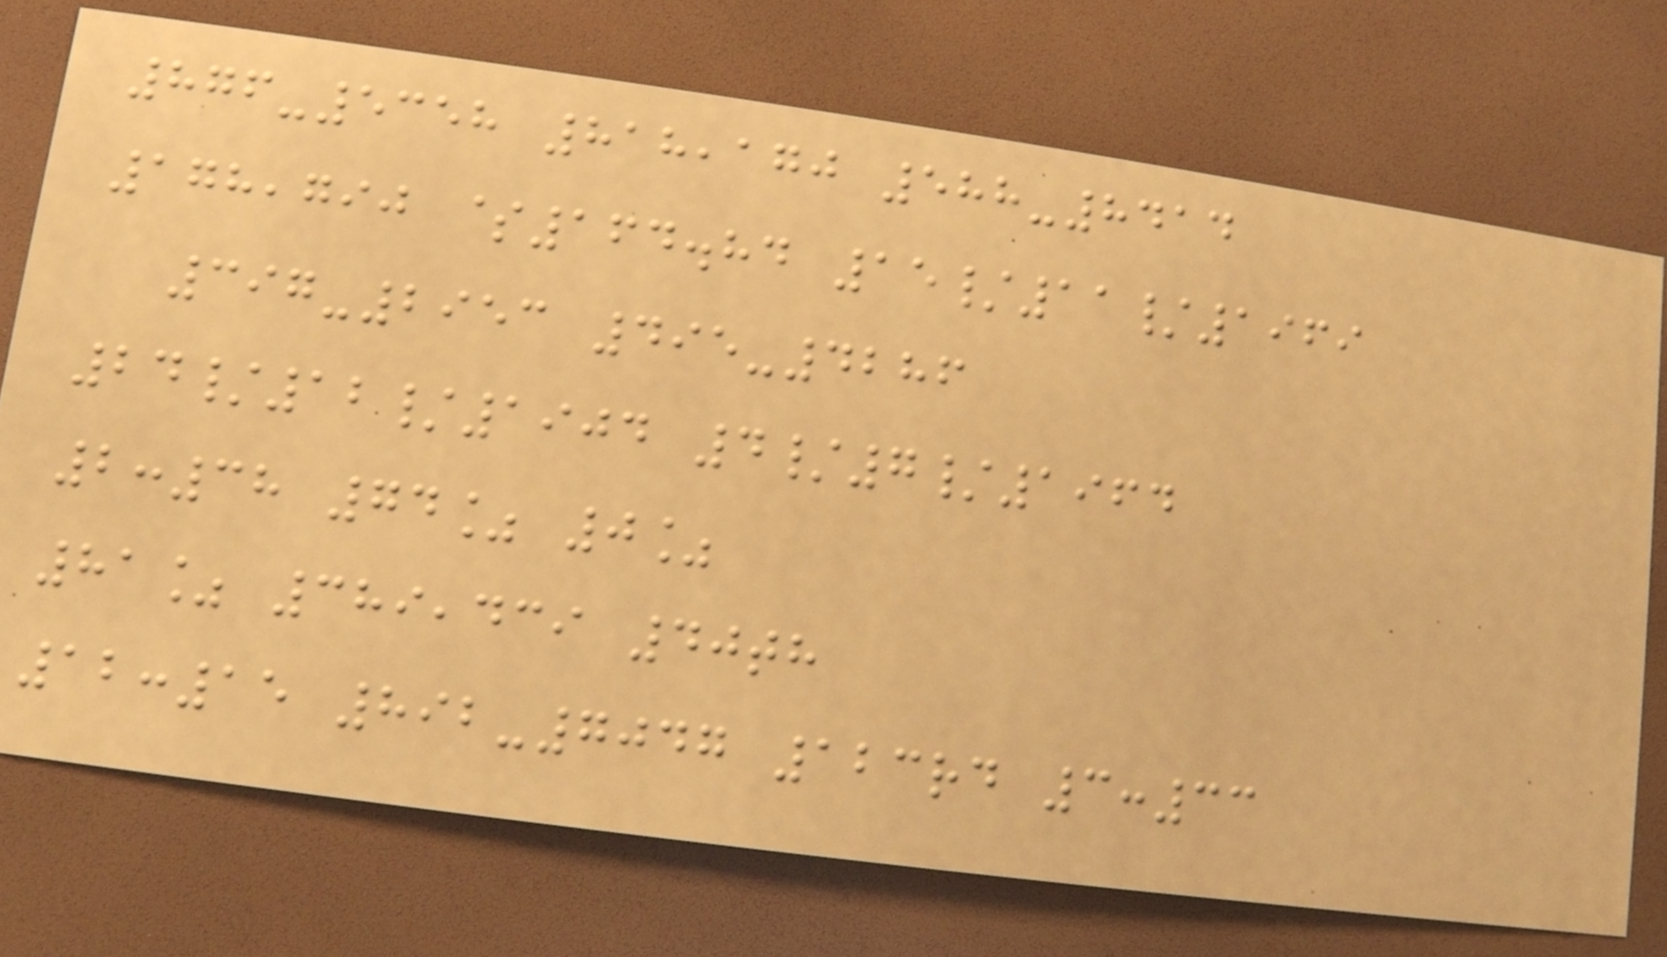876-5358 818,170 588-8414
178,790 $164.84 15/11/1969
397-2953 495-4286
24/12/1904 4/7/1964
2:38 74% 0%
81% 389,439 40th
12:15 892-7047 123rd 3:33
